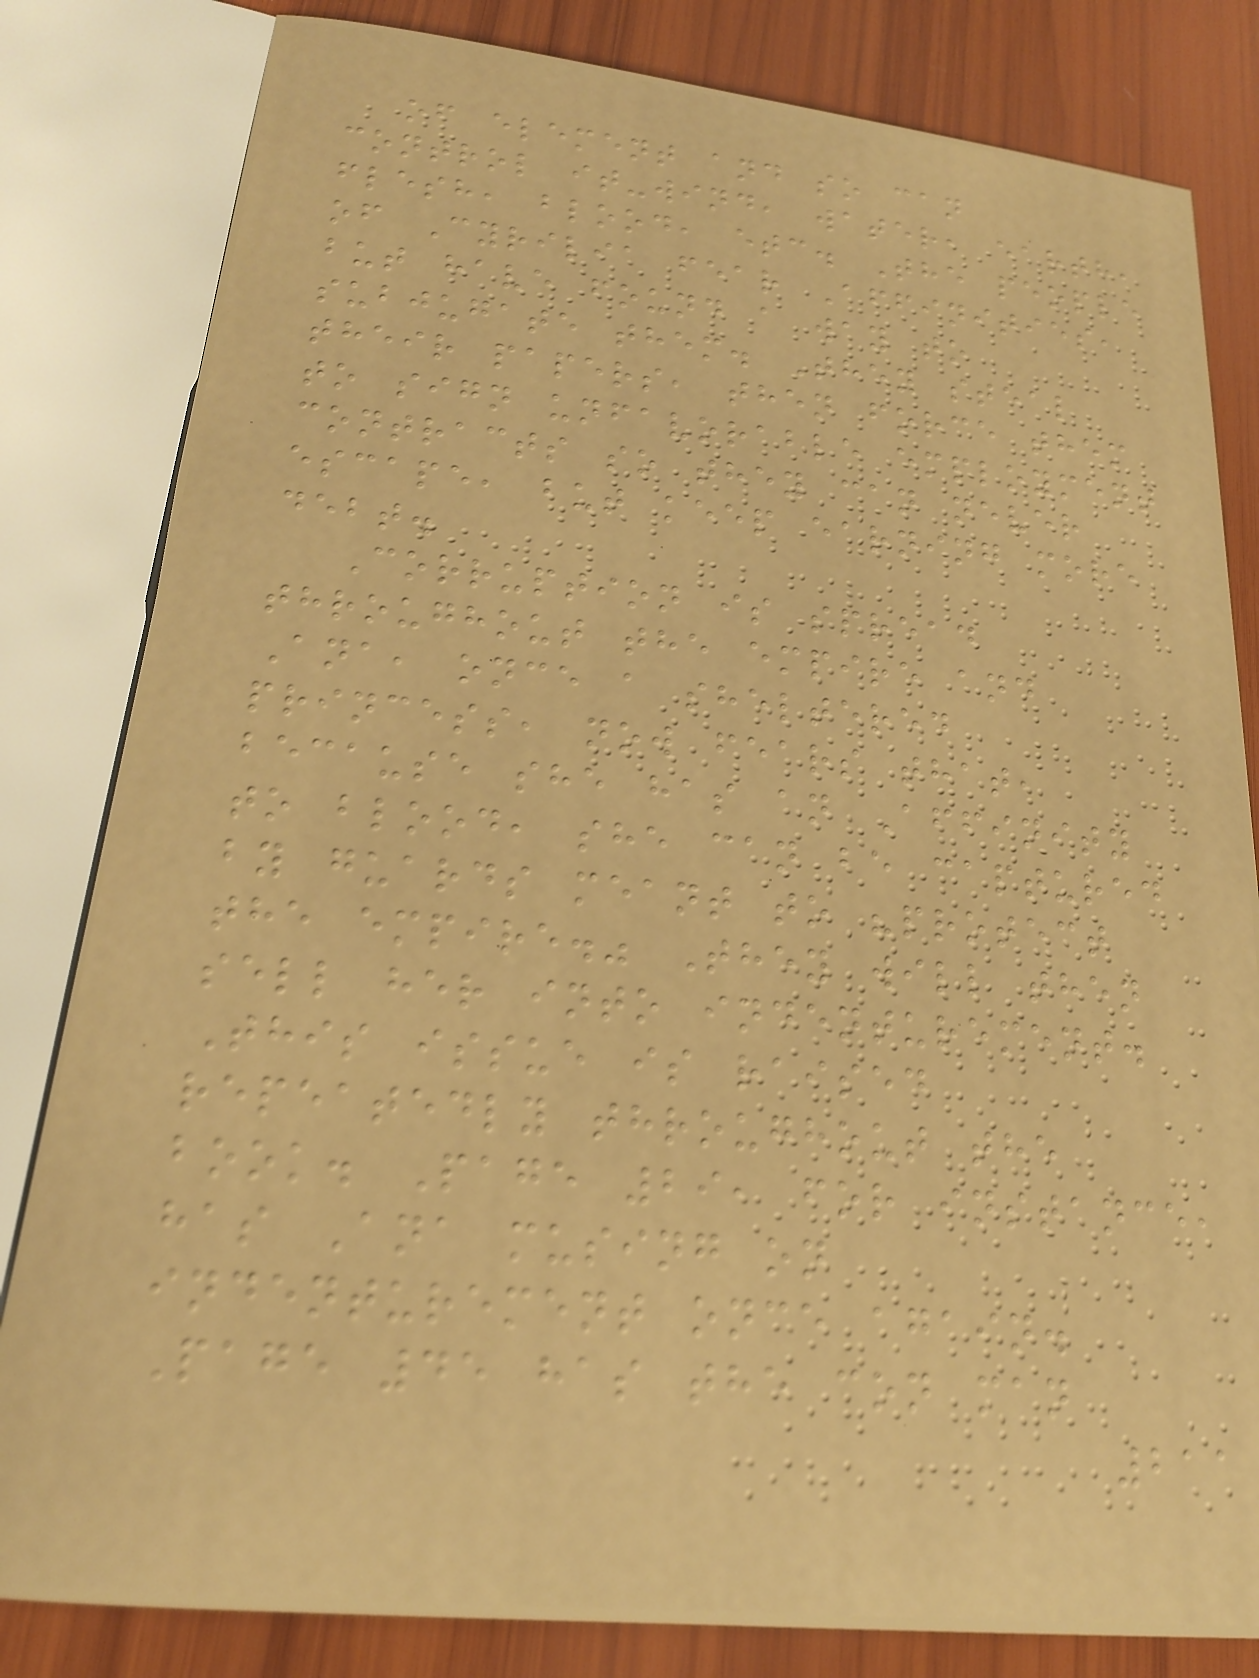of element and so can
control it-wind, water, earth,
flesh, blood, etc. The people
of Cyrilia fear Affinities,
but have found a way to
subjugate them. They steal
their papers, then force them
to sign unfavorable employment
contracts so they can never
escape, but keep earning more
debt.
Corruption is spread
throughout the empire and
Ana, once a sheltered
princess, now fears that,
because she has an Affinity
to blood, she can be captured
by guards meant to "protect
the empire." They will then
sell her into indenturement.
This issue is raised
repeatedly throughout the
book. Page 29, for instance,
has Ana musing on
indenturement once again.
Page 45 has the con man
211
